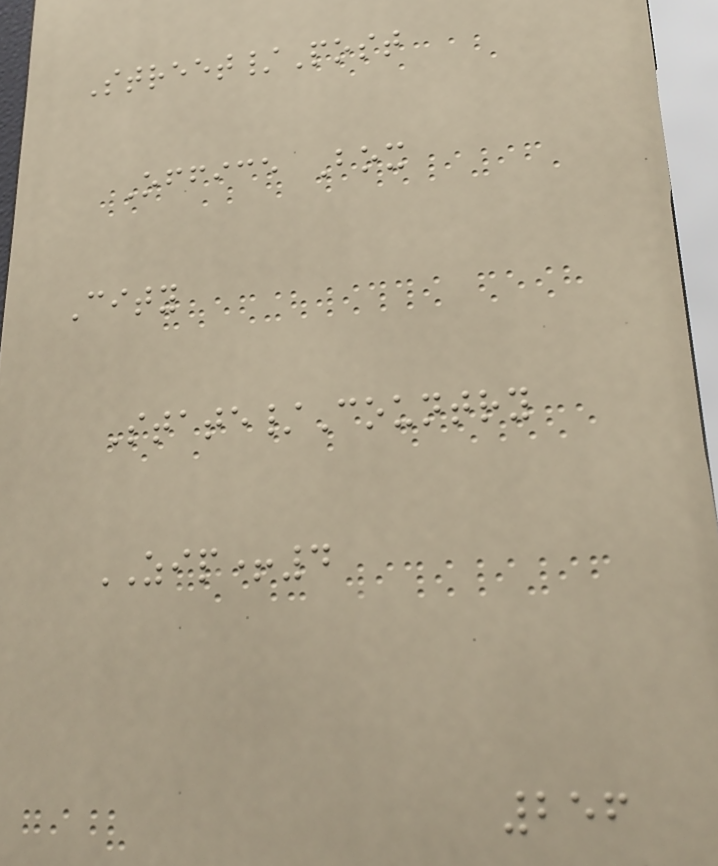Street/Post
Office Box
City
State/Country
ZIP+4
256
